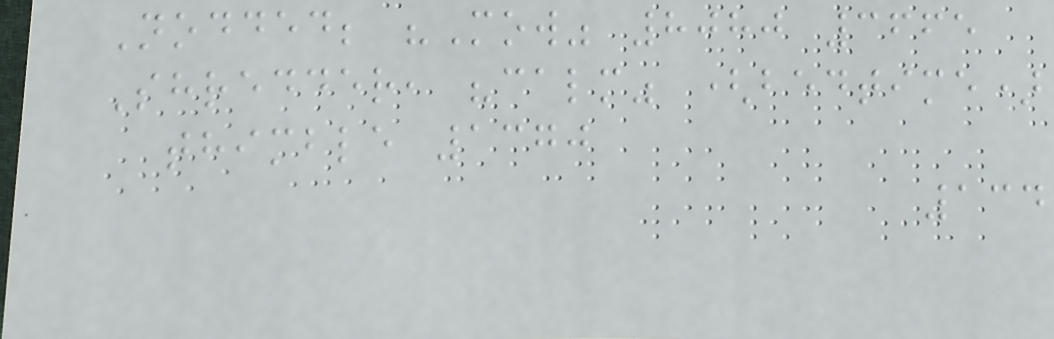Nodded; "Mow" 8080 3665
Shredder, "calm" (bedtime)
thimble 1370
134
